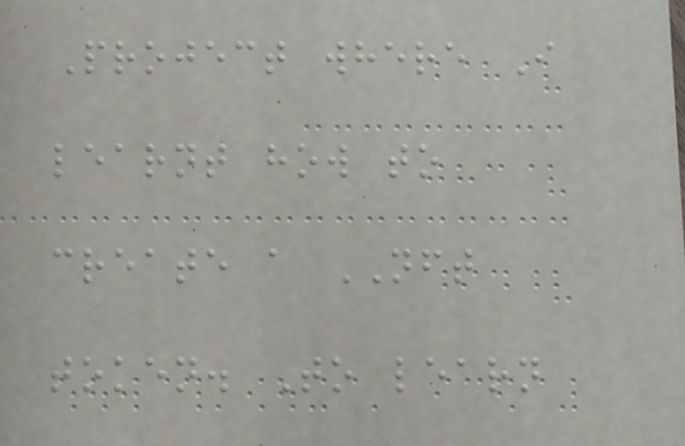Project where I
learnt how to
create a NFT
token. To learn
